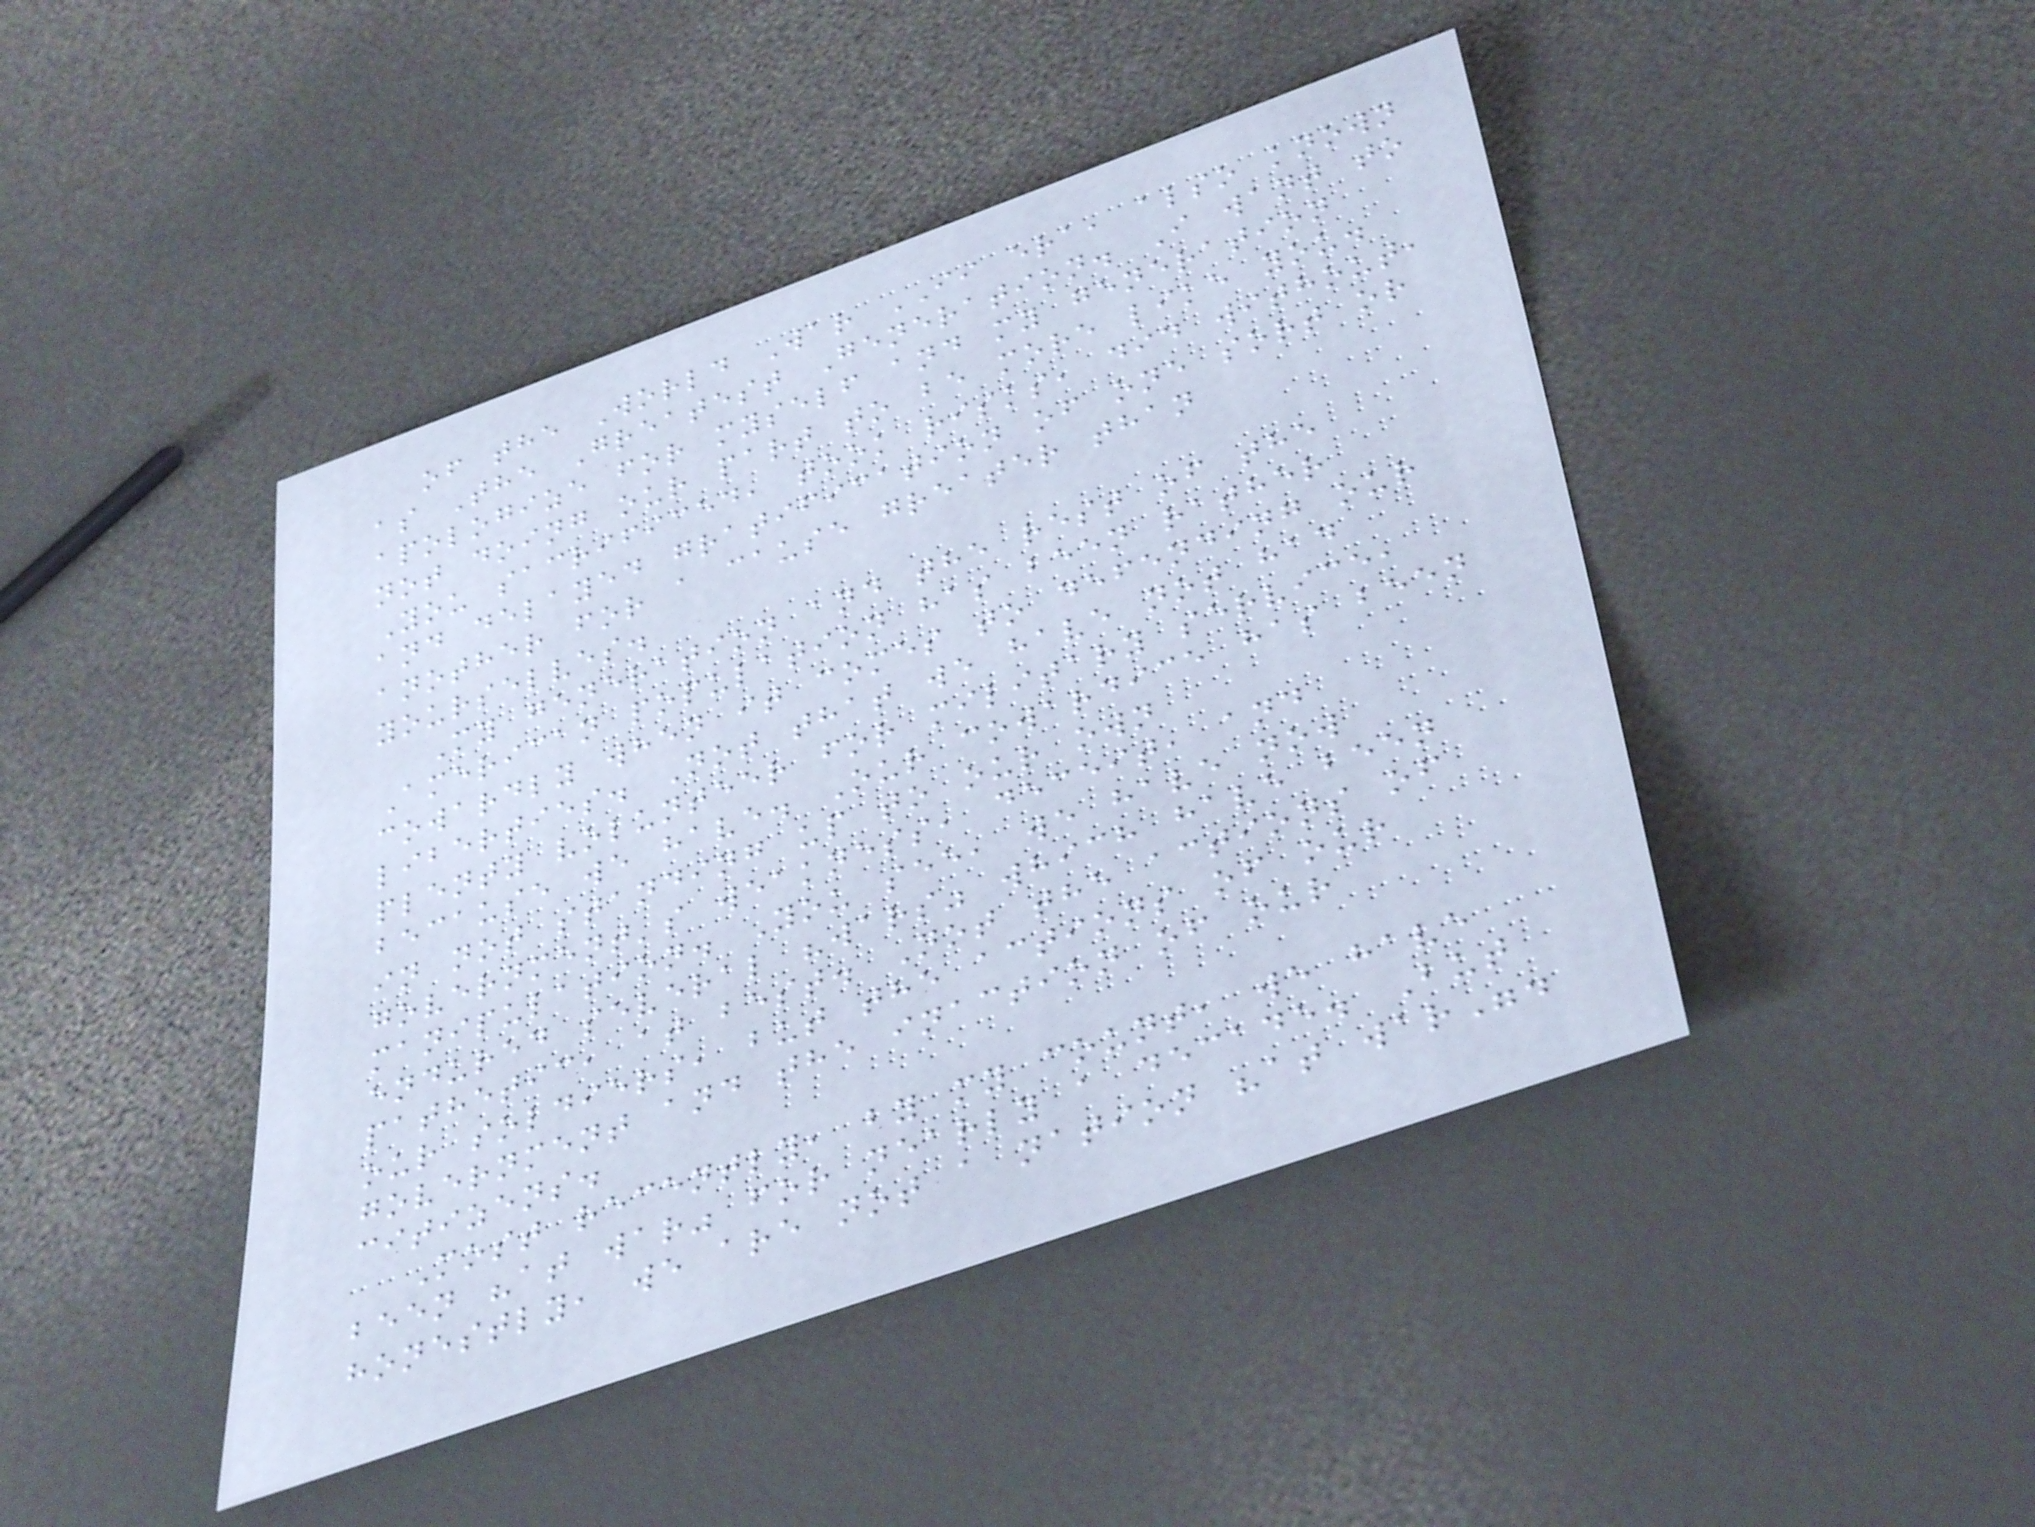of the World War II era, also known
as The Greatest Generation. I want to
apologize for myself and my generation
not doing our part to be more like you.
You sacrificed, took risks, did without,
and delayed gratification of one sort or
another for a cause greater than
yourselves.
My generation and the rest of the
American population has been rather
cowardly when it comes to defending our
liberties. Not that we have not had
plenty volunteer for military service,
because we have. Our cowardice has been
in not standing up to our own
government's weakness, deceit, and
manipulation. You see, we have now
endured several "wars" which have been
pathetic, at best. Not the actions of
our soldiers, but the actions of our
government and the inaction of our
citizens.
Most recently, by my count, we have
been "at war" for nearly a decade. But
honestly, we are not a nation "at war".
